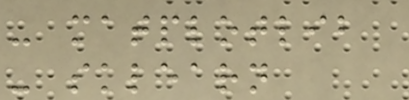- matplotlib
- sklearn
